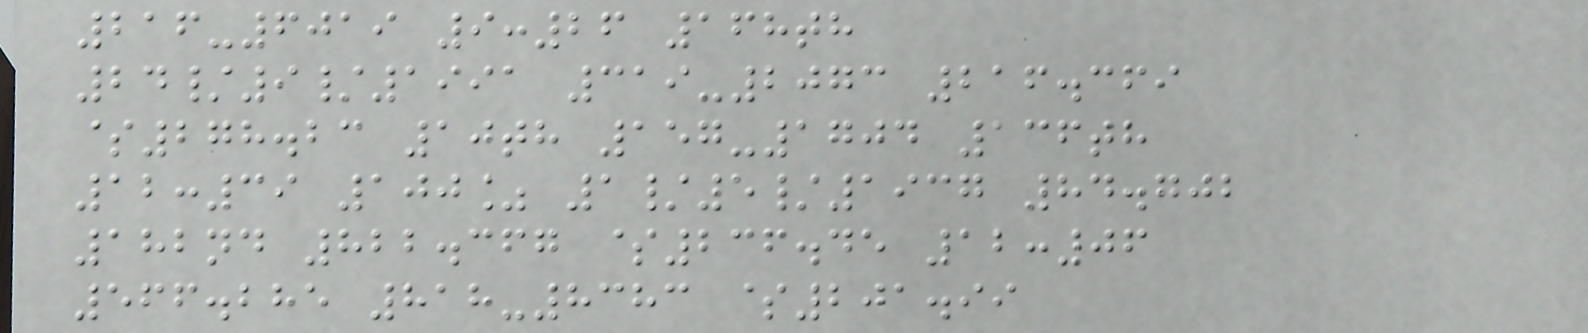216-6019 9:26 168th
24/9/1991 319-2073 216.369
$278.23 10th 157-1704 136th
12:39 100% 1/5/1937 84.702
182nd 822.367 $236.45 12:06
566.285 818-8383 $201.99
